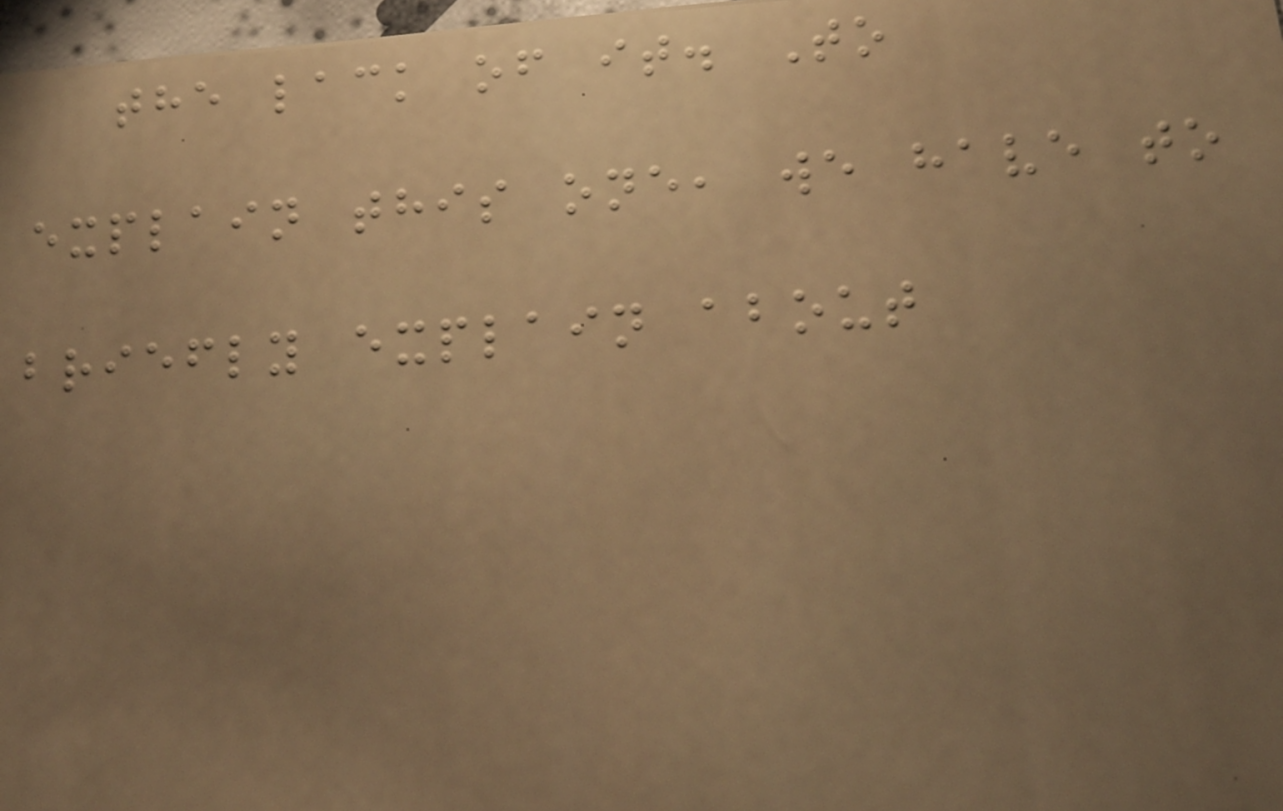the lack of it. To
explain this one, we have to
briefly explain about
